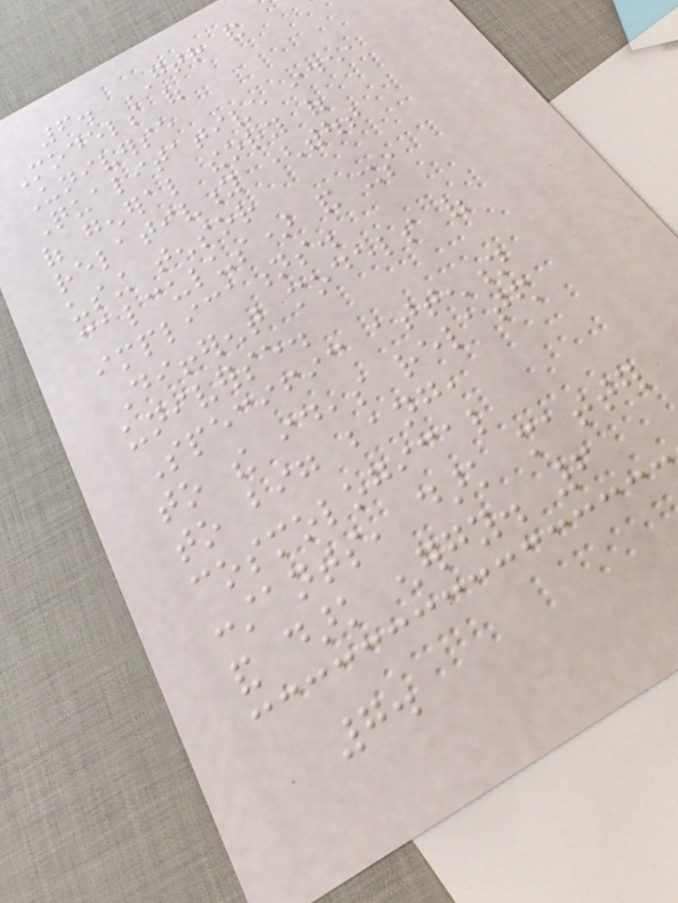6. GTR and
Models of
Universe
Qualitative idea
of general theory of
relativity (without
using tensor
calculus) and its
implications.
Different models of
universe.
Specific attention
to the ideas related
to big bang,
cosmological
constants, dark matter
and dark energy. 6
7.
